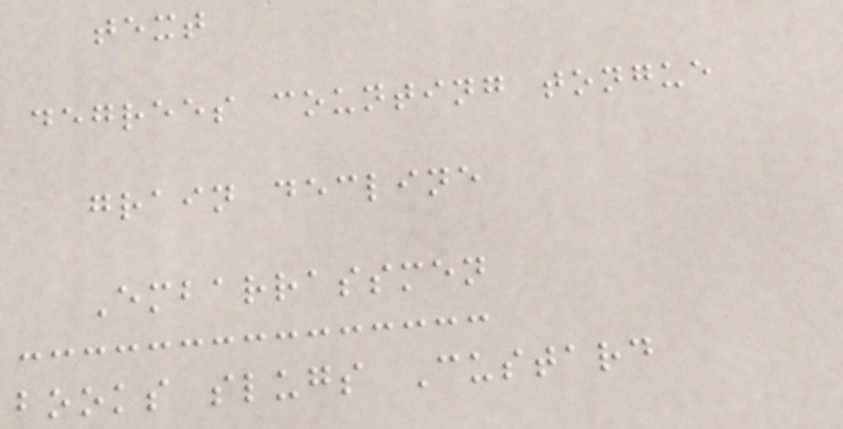text
degrees counting tongue
grain decline
Embarrassmen
books slugs Custard
